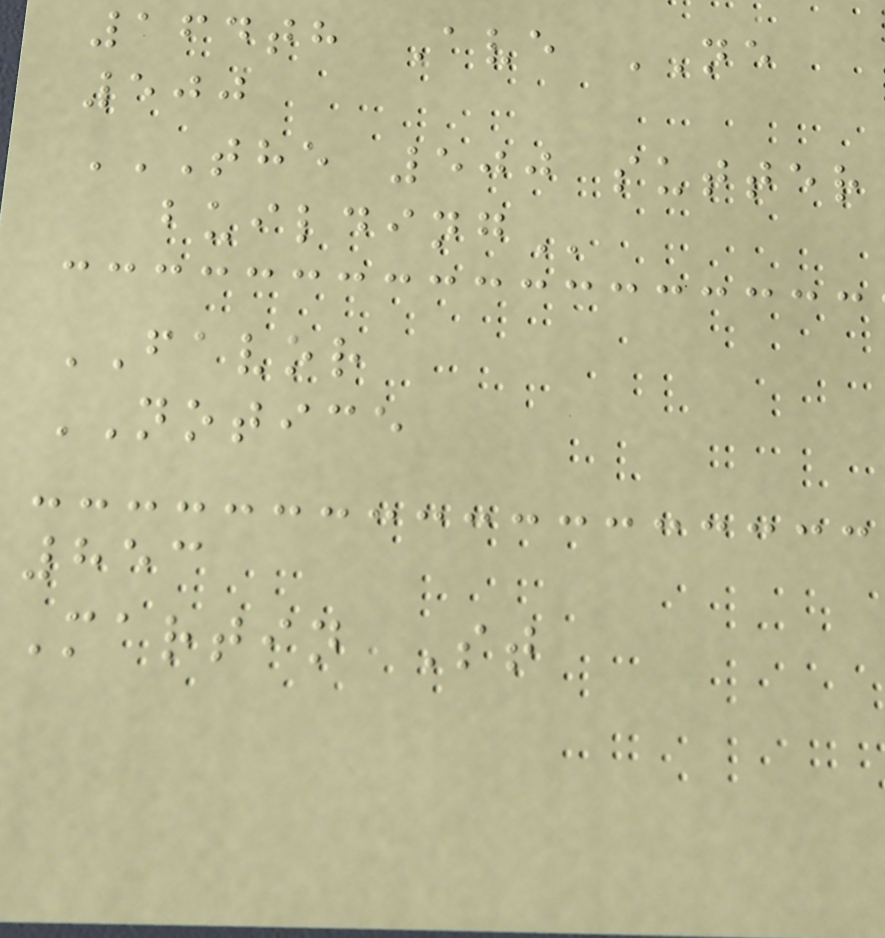164th Ave NE
500
THE 500 SUTTER
BUILDING
FAVOR
NOTICE
853
Martin St
